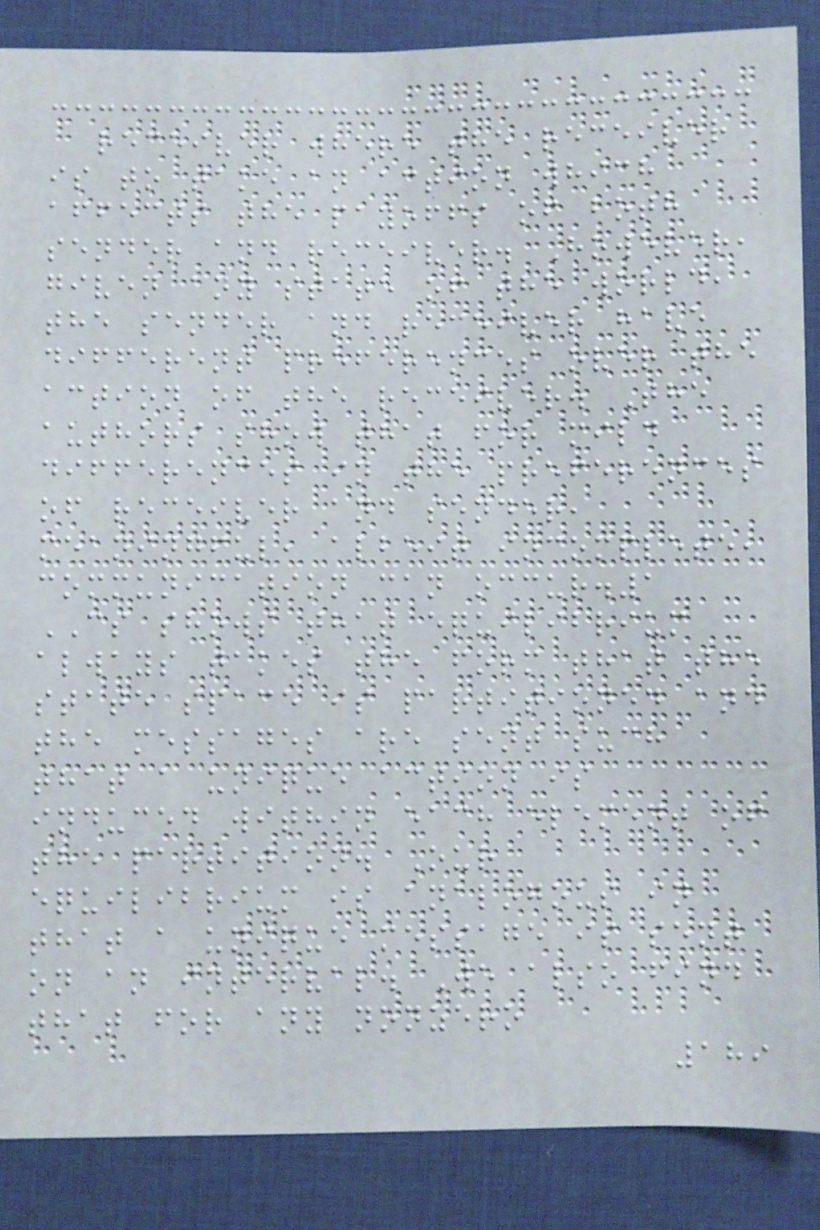receiver where the receiver
is to take an action which
affects the payoffs of both
sender and receiver. However,
given any state of the world,
the sender and receiver have
different preferences over the
action of the receiver. The
authors show that for mild
differences in the preferences
of receiver and sender,
meaningful, albeit incomplete,
communication can occur.1
CS shows that equilibrium
always takes the form that the
state space is partitioned and
the messages are sent such
that a unique action is
induced within each element of
the partition. Our
equilibrium is analogous in
that a unique message is sent
on an interval. We also find
that for any nonzero
189
